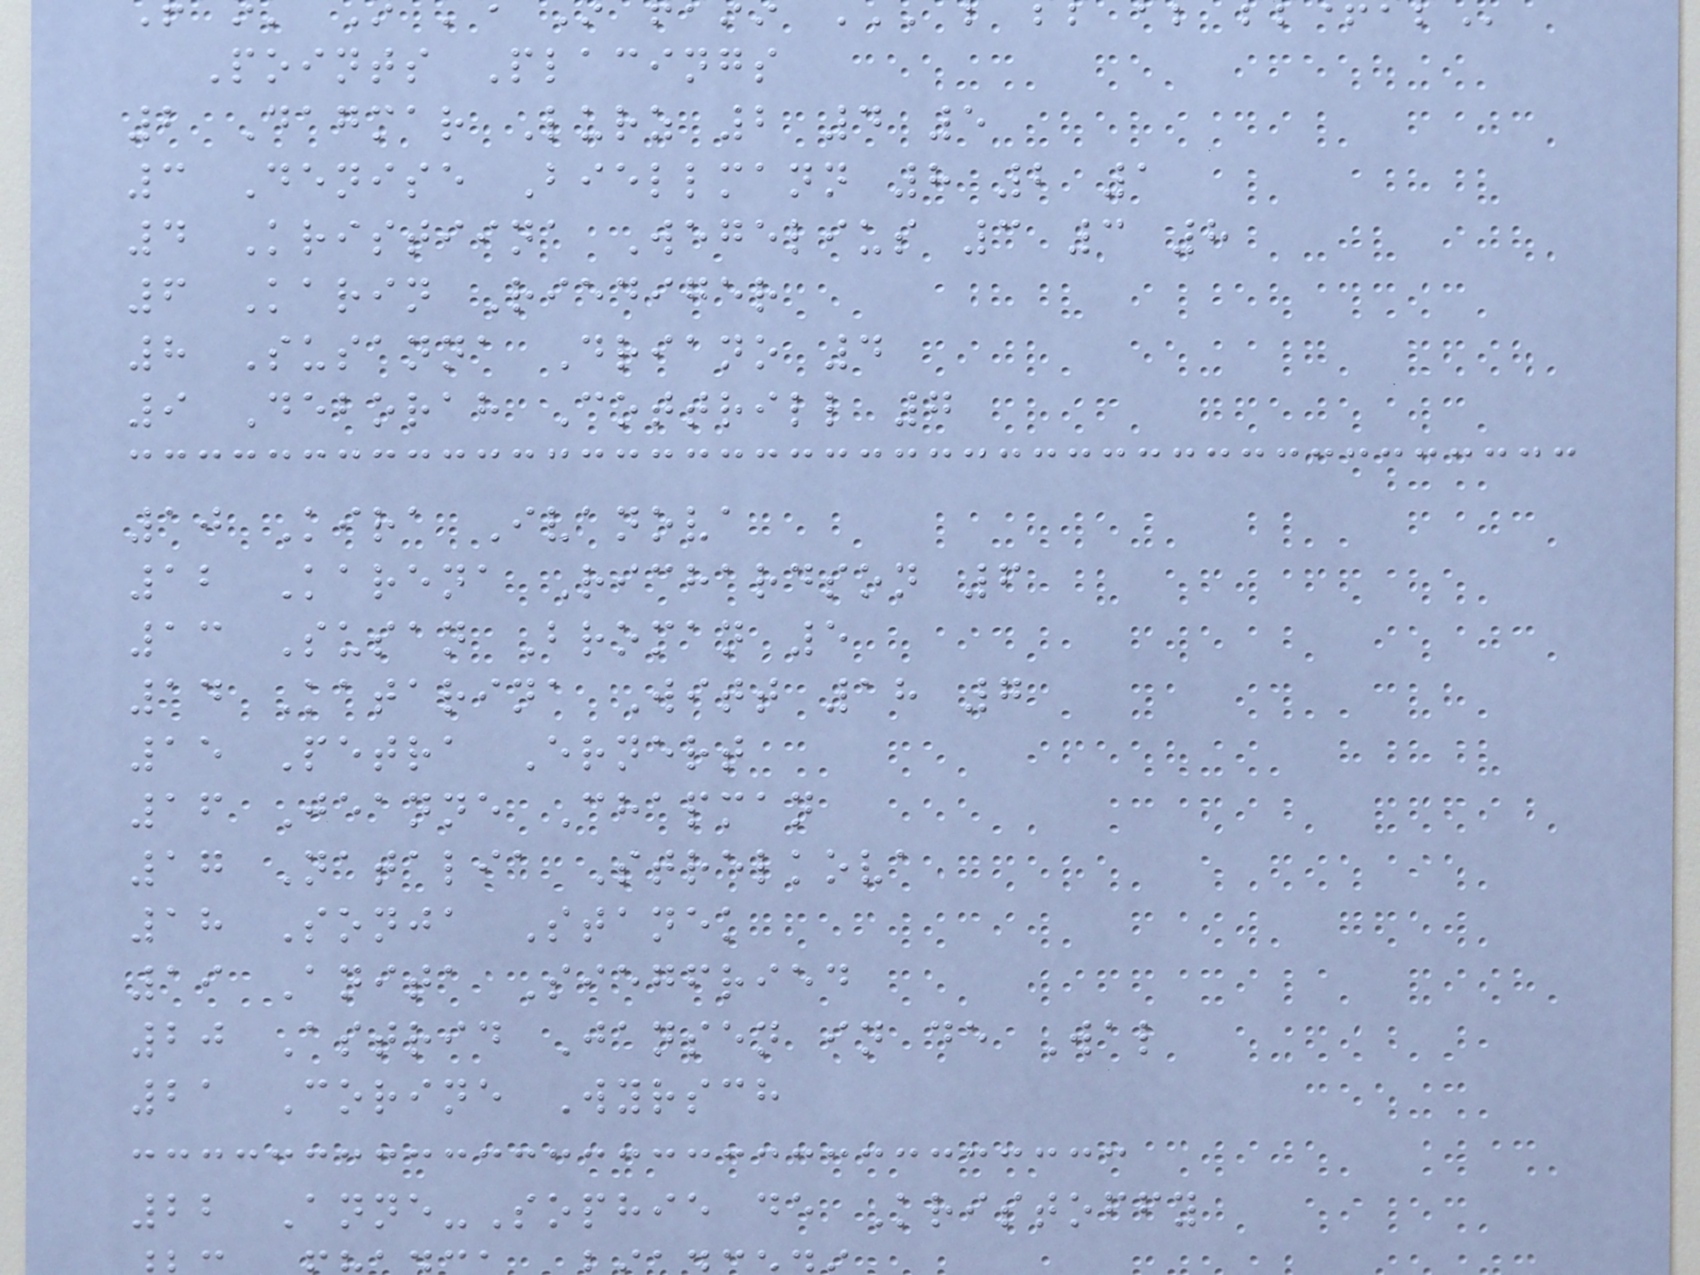Points Placings
2 Dagmar Lurz 2 4 5
3 Denise Biellmann 8 2 1
4 Kristiina Wegelius 3 3 8
6 Karin Riediger
8 Susanna Driano 4
9 Deborah Cottrill 7
10 Kira Ivanova
12 Karena Richardson 6
13 Susan Broman 5
14 Katarina Witt 18 7
15 Petra Ernert
16 Jeanne Chapman
17 Natalia Strelkova
18 Sonja Stanek
19 Anita Siegfried
20 Astrid Jansen in de Wal
21 Corine Wyrsch
22 Anne-Sophie de Kristoffy
